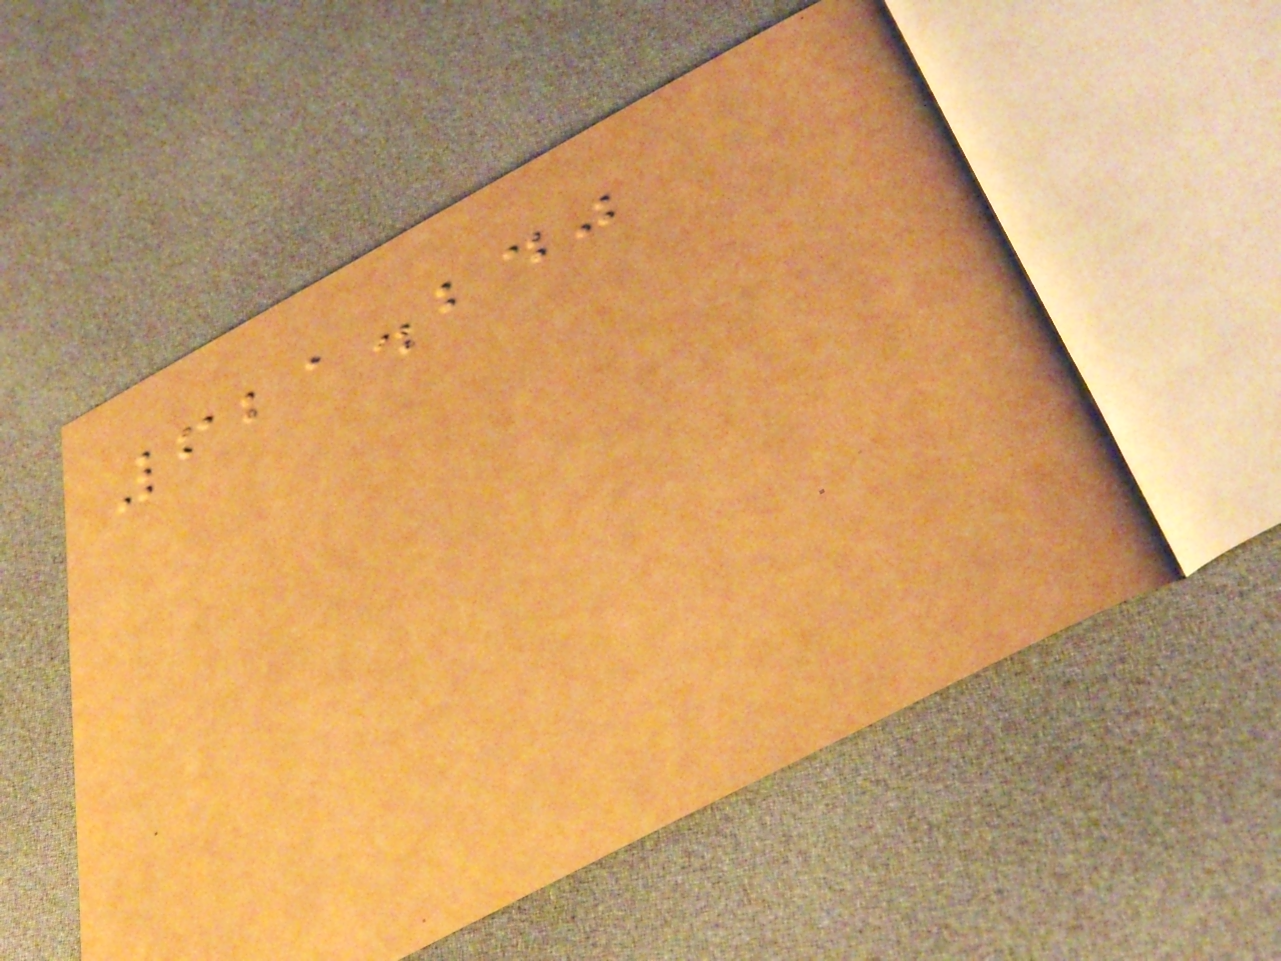621.240
